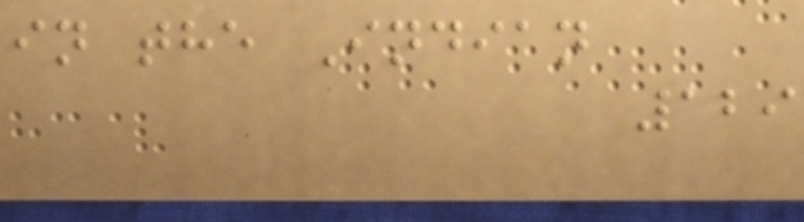in the Indian
129
